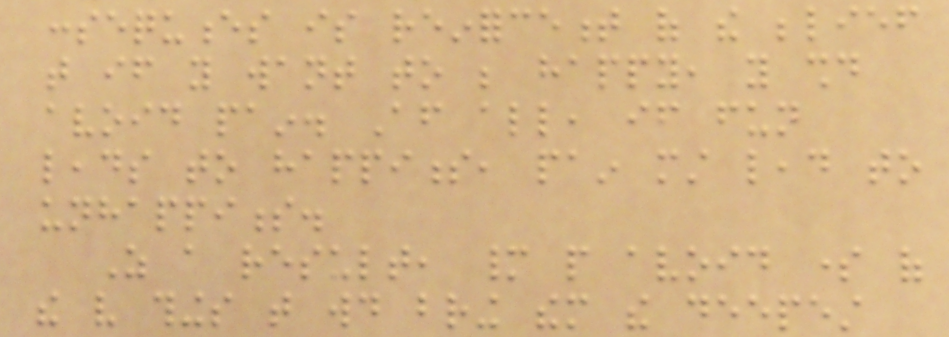consequences is reinforcement of the belief
that if you want to be happy, you should
avoid pain. After all, if fun
leads to happiness, pain must lead to
unhappiness.
As a result, many people avoid some of
the very things that would bring them the deepest
